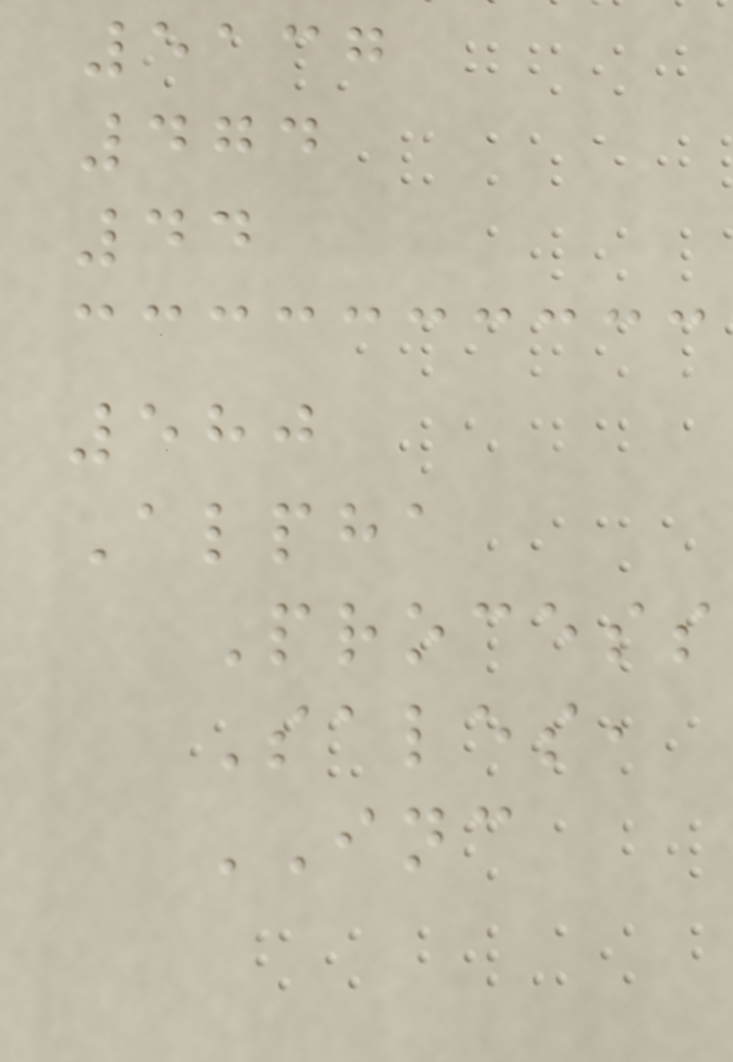5137
474
44
580
Alpha
Process
Sales,
INC
